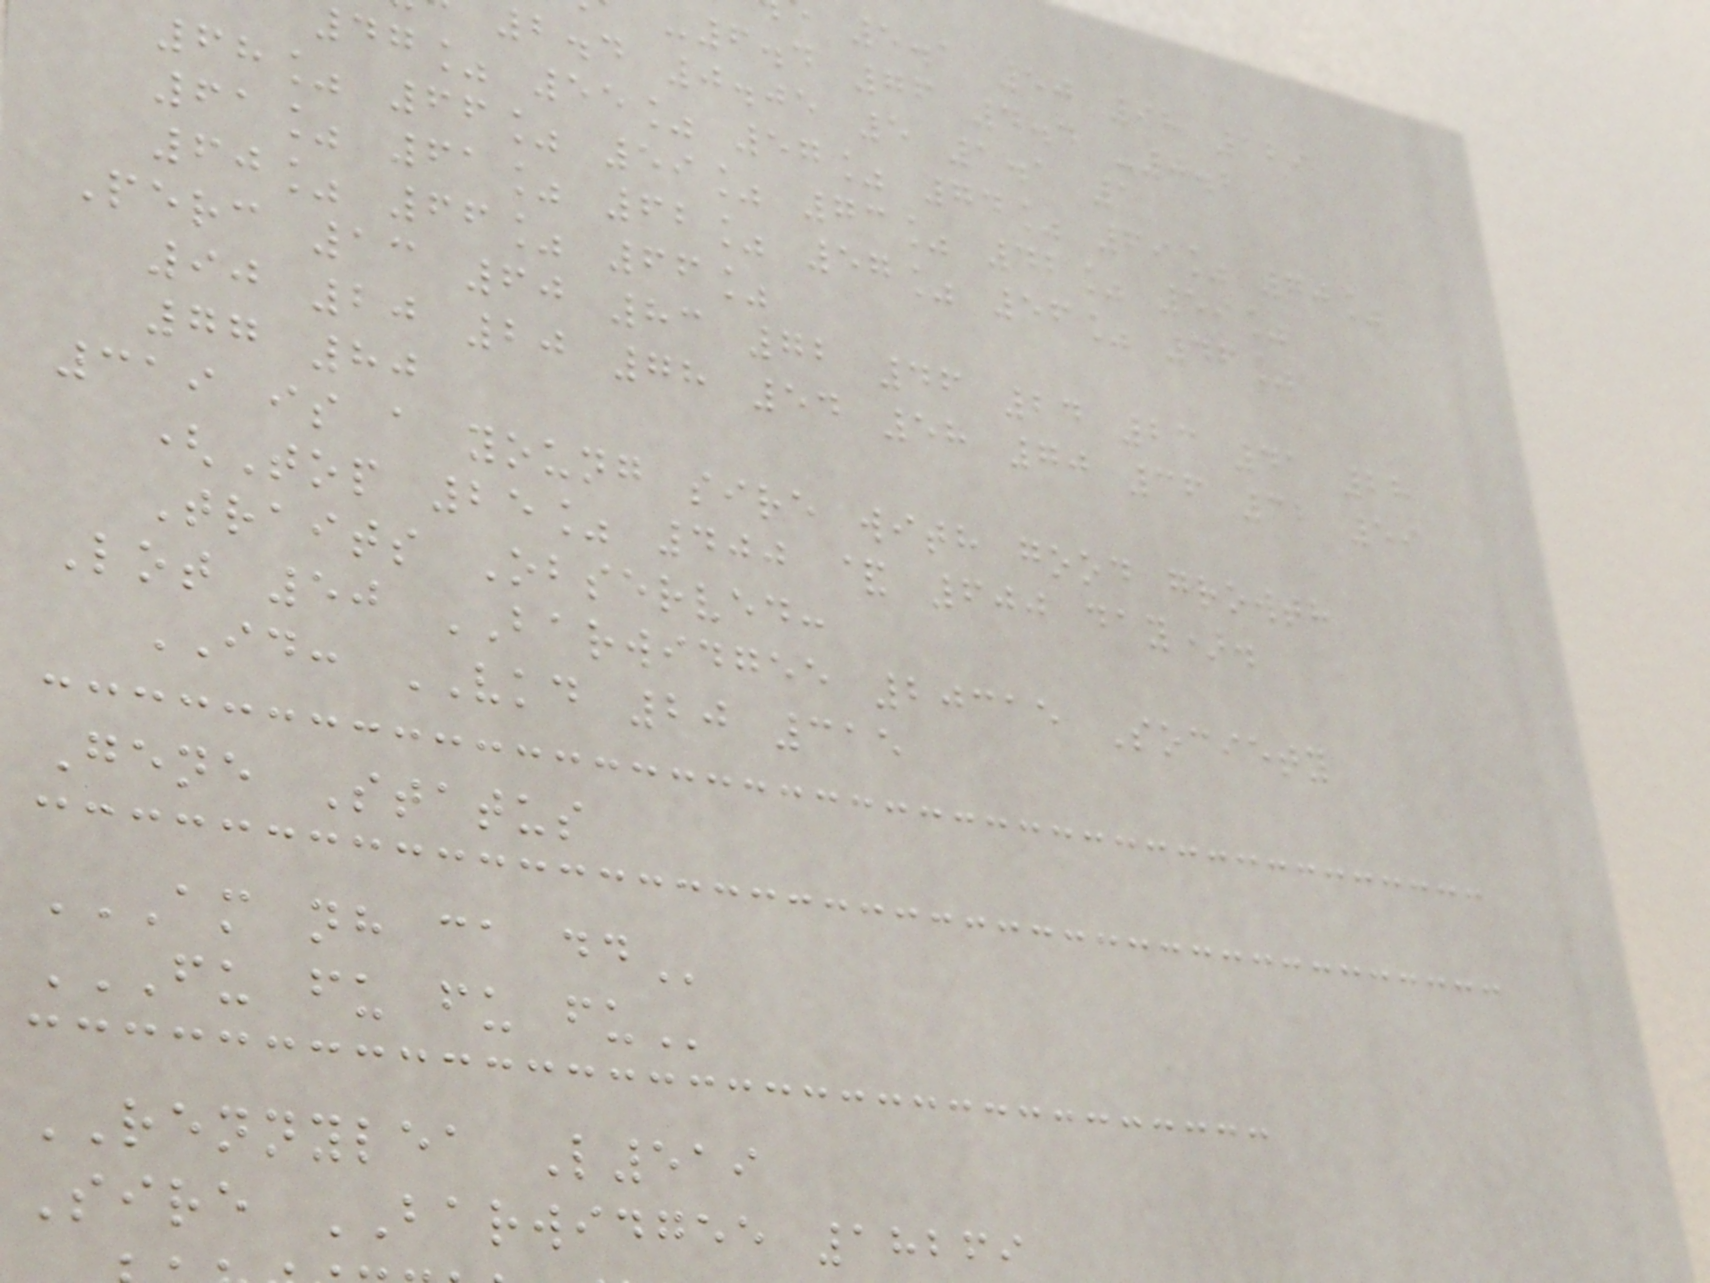5.1 50 98 129
-6.4 76 4.4 -0.2
2.4 0.05 5 1.1 1
47% 55% 57% 74% 69% 70%
68% 66% 59% 73% 42% 59%
61% 61% 62% 57% 56% 46%
60% 66% 66%
Perc 13 60 83 72 46 24 23 41 28
90 20 20 78 54 58 70 36 32 59
77 80
319 is a young sire with good growth
(Top 25% 400 & 600 day).
Traits Observed:
Lot 50 BARWIDGEE 20315 Society
ID: VKD 20 315
Gene Status
AM NH CA DD
FU FU FU FU
RENNYLEA L519
Sire BARWIDGEE 18269
